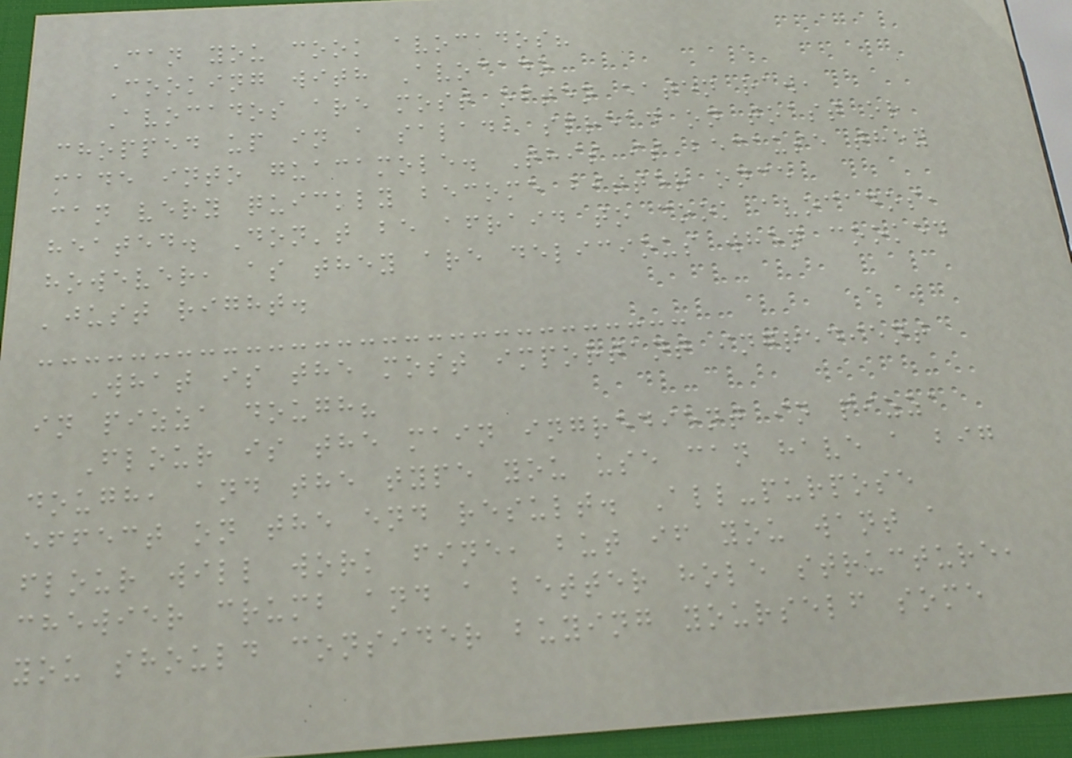Can you cook avocados?
Cooking with Avocado
Avocados are most often eaten raw,
chopped up in a salad, spread on toast or
made into guacamole. This is because they
can very quickly become bitter once
heated. Don't be afraid to cook avocados,
however, as they are delicious when cooked
'just right.
What is the most important ingredient
in pizza dough?
Flour is the main ingredient in pizza
dough, and the type you use can have a big
effect on the end result. All-purpose
flour will work fine, but if you want a
chewier crumb and a better hole structure,
you should consider buying yourself some
